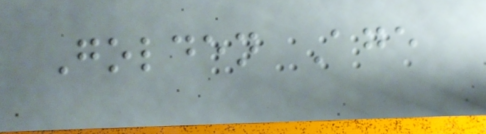Golden Age
